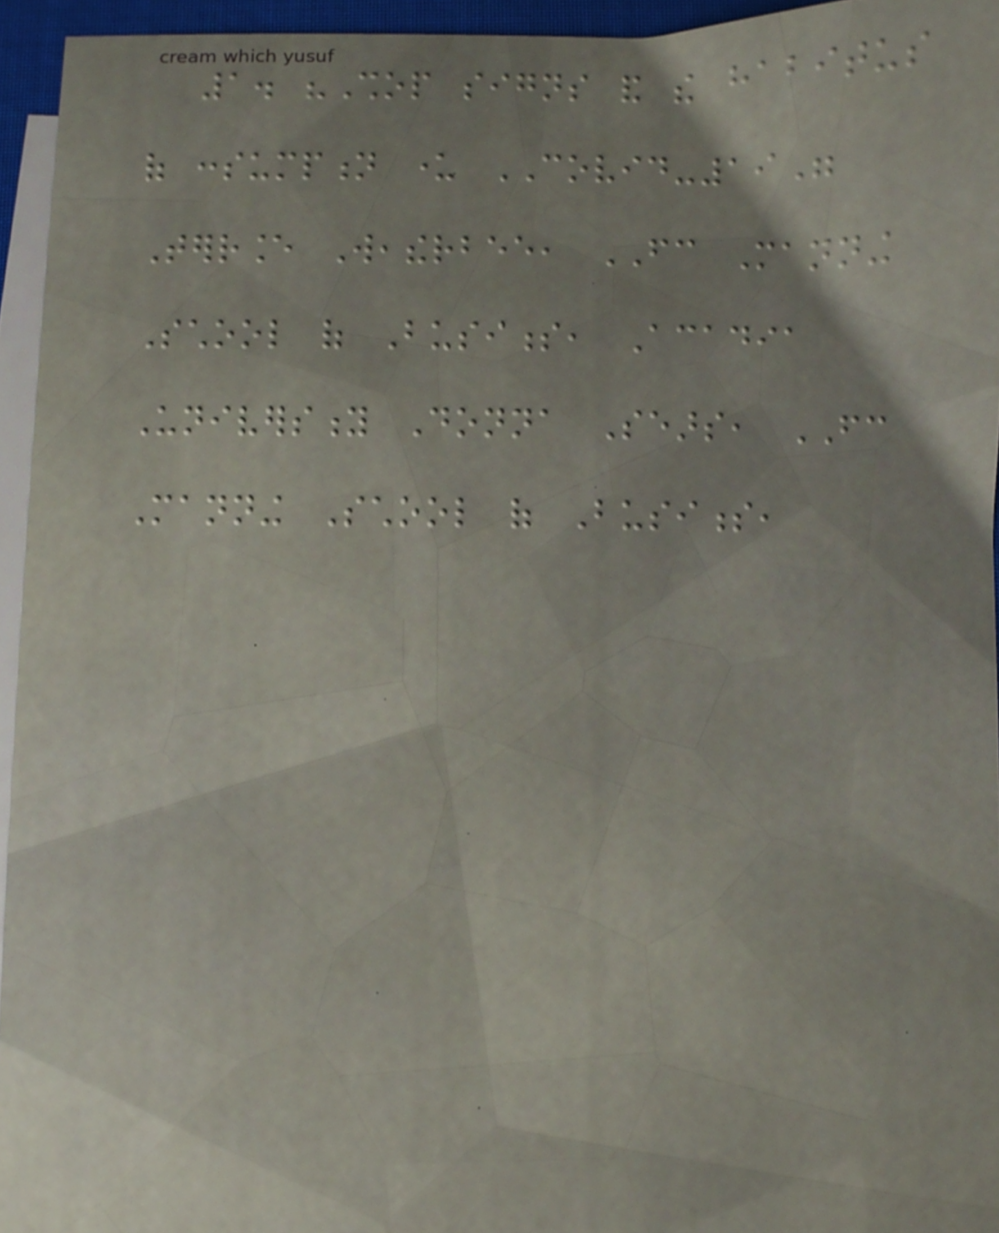1. "Shop signs and the habitus
of consumption under COVID-19"
Terrance Weatherbee, FC Manning
School of Business, Acadia
University Donna Sears, FC
Manning School of Business,
